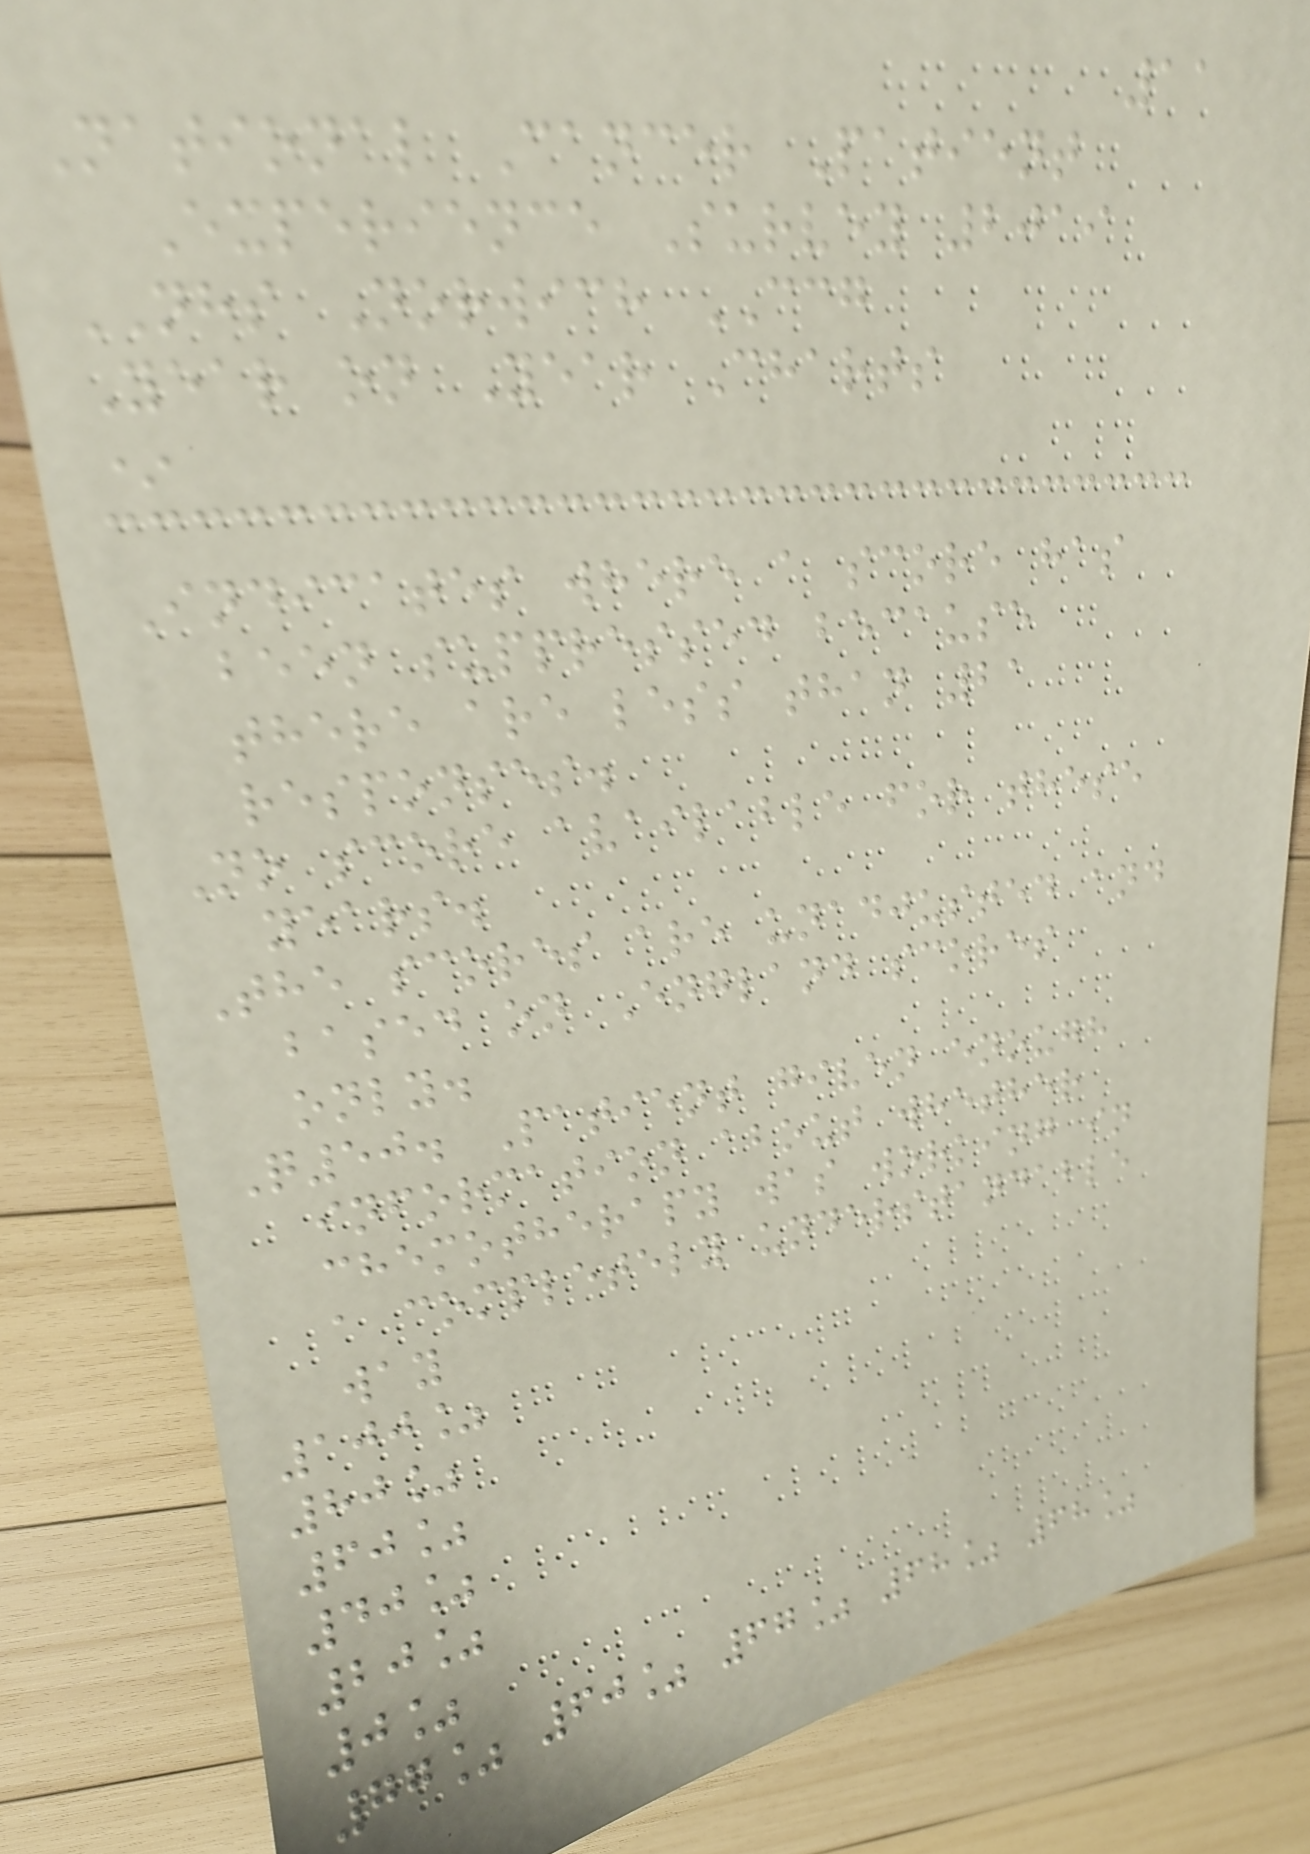11
National Cancer Patient
Experience Survey 2019
NHS Norwich CCG
Year on Year Charts
*
Indicates where a score has
been suppressed because
there are less than 21
responses.
No score available for these
years.
The scores are unadjusted and
based on England scores
only.
Q50. Patient given enough
information about whether
chemotherapy was working in
a completely understandable
way
100%
80%
60%
40%
20%
0%
77% 60% 67% 68% 68%
